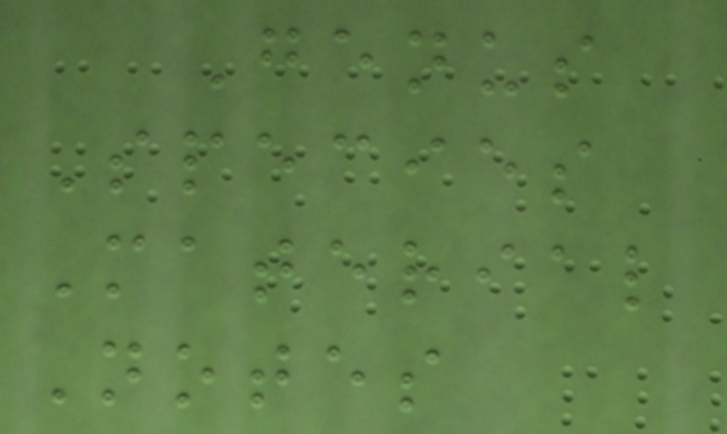Genus
Species
Material
Notes
